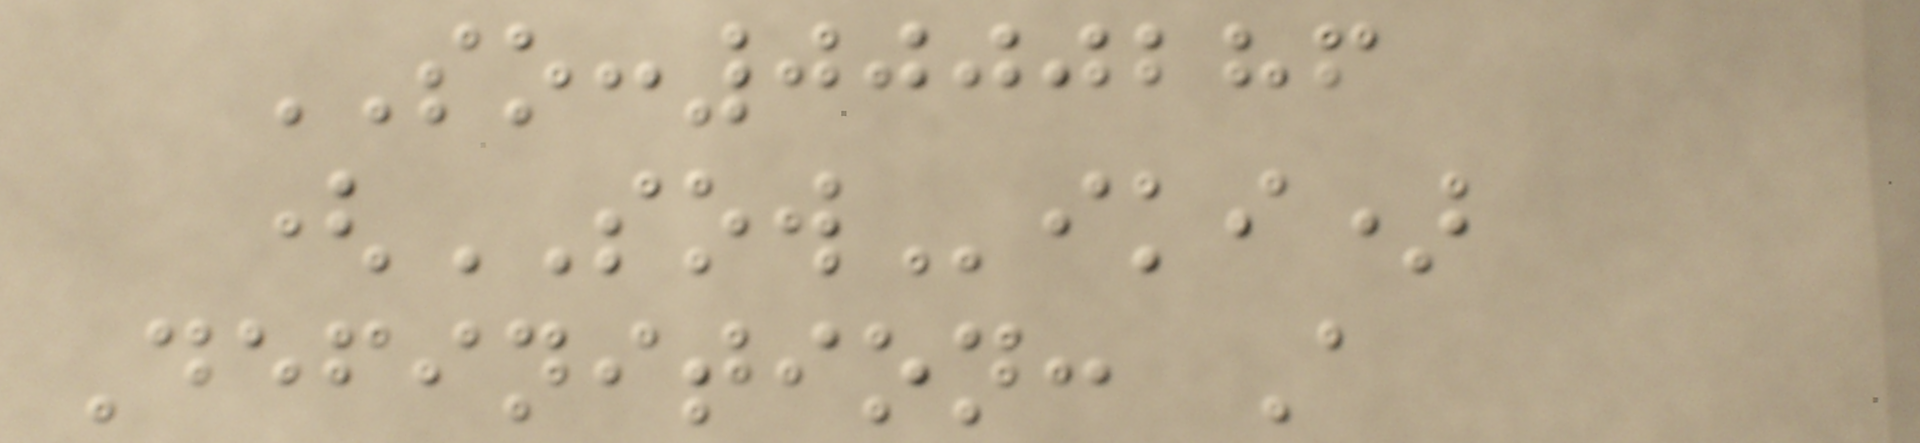SO:0000286
(SOWiki)
Definition: A
